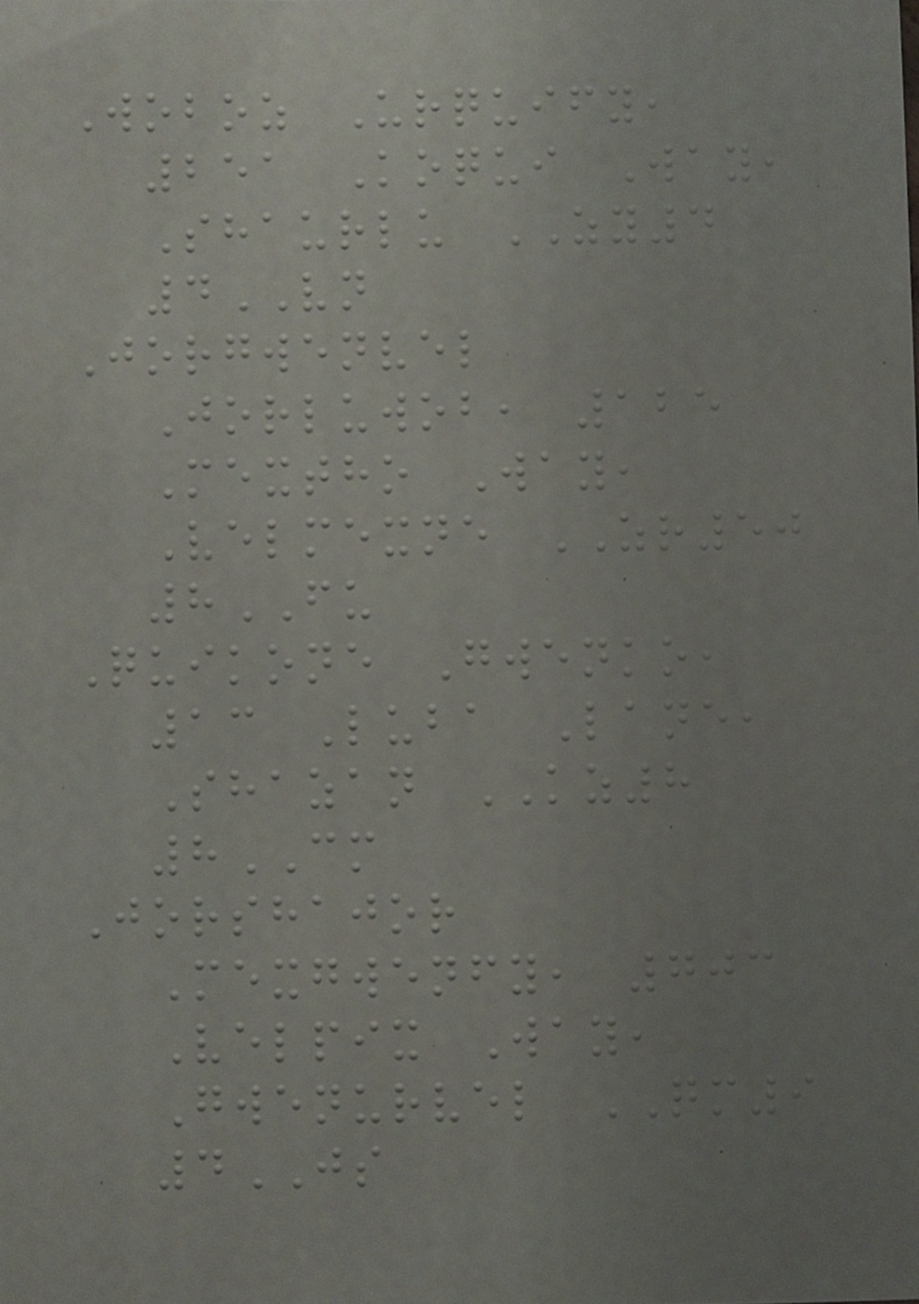Woboz Urquify,
251 Koqui Way,
Shaurlu ZY4
4VN
Jorgwenvel
Jorluwob, 125
Mextho Way,
Velmexne ZR50
8FU
Quikone Gwenko,
13 Luba Lane,
Shazan KZ8
8CM
Jorshajor
Mexgwenfy, 703
Velpix Way,
Gwenurvel QM9
4JS
